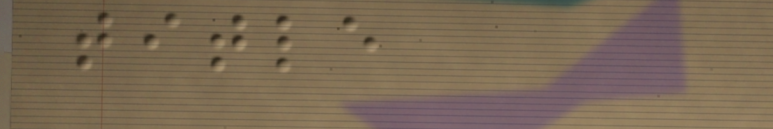title
